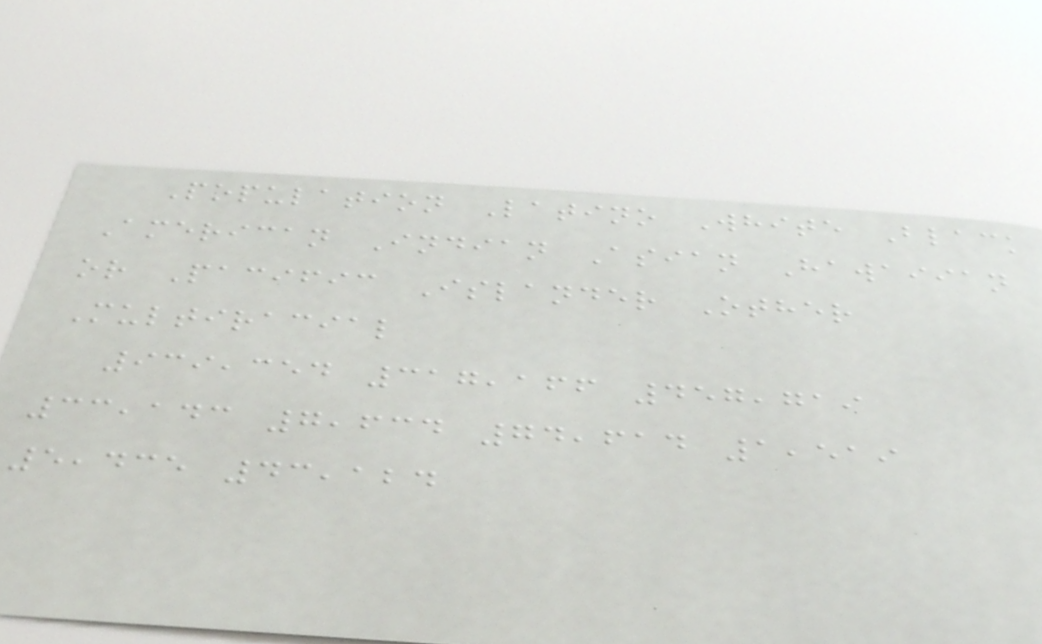Population Latino White Black
American Indian Asian Hawaiian
or Pacific Islander Other
Multiracial
939,354 317,166 457,719
33,143 7,634 74,614 1,519
5,435 43,124
